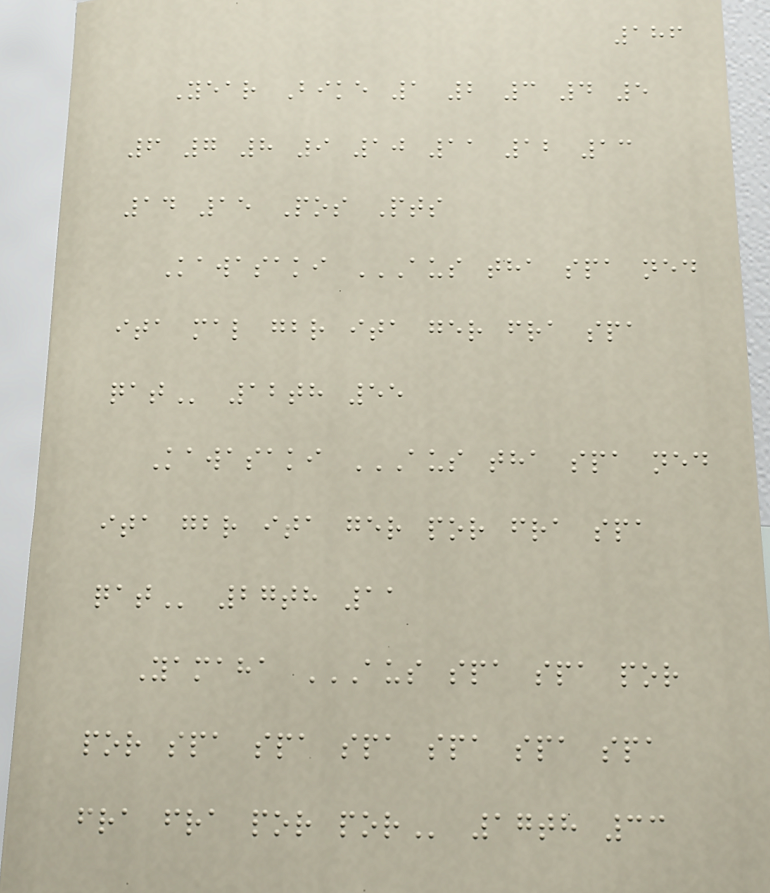186
Year Bike 1 2 3 4 5
6 7 8 9 10 11 12 13
14 15 Pos Pts
Kawasaki AUS THA SPA NED
ITA MAL GBR ITA GER FRA SPA
QAT 12th 55
Kawasaki AUS THA SPA NED
ITA GBR ITA GER POR FRA SPA
QAT 27th 11
Yamaha AUS SPA SPA POR
POR SPA SPA SPA SPA SPA SPA
FRA FRA POR POR 17th 33
